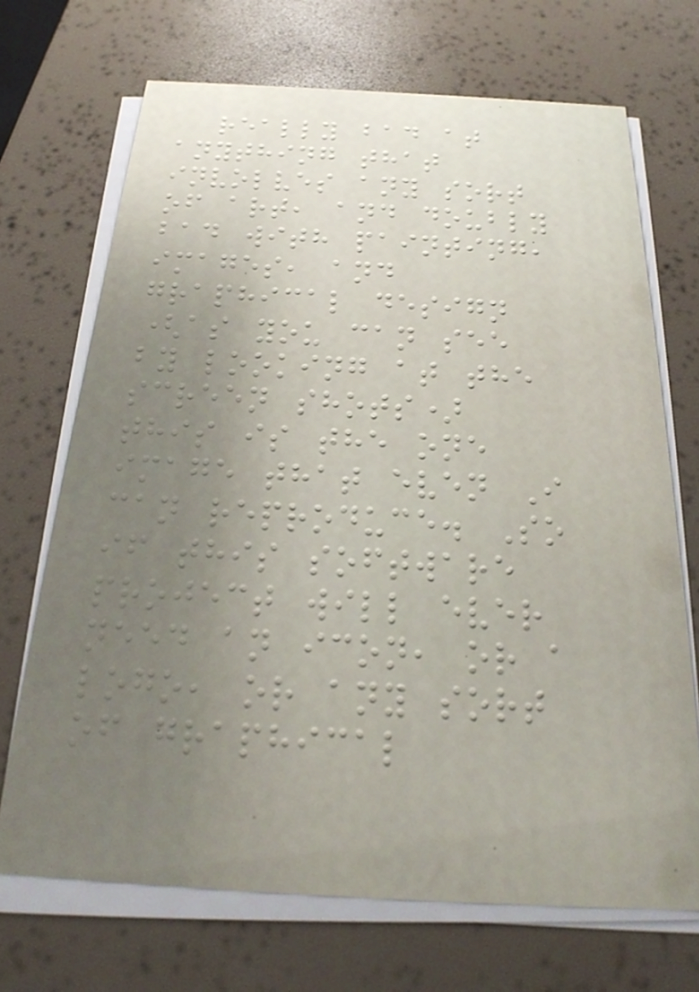really bad at
anything that
involves any sort
of art, and doubly
bad with painting,
images, and
graphical design
(as you can see
by looking at the
screen shots)
this is the one
image that even I
can reproduce. So
if this software
project will ever
need an icon, or a
logo, or any sort
of graphical
